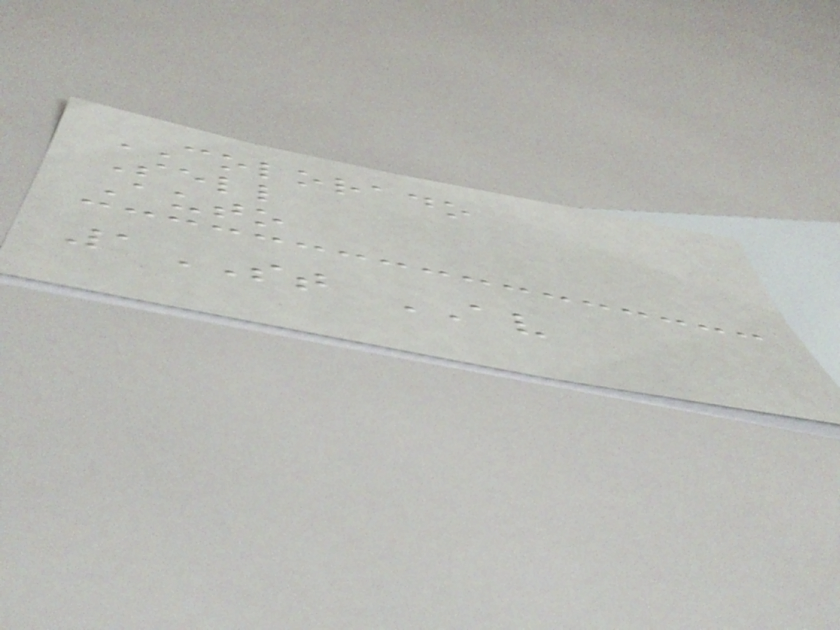COLORADO
Sell
Auto
1ST AV
